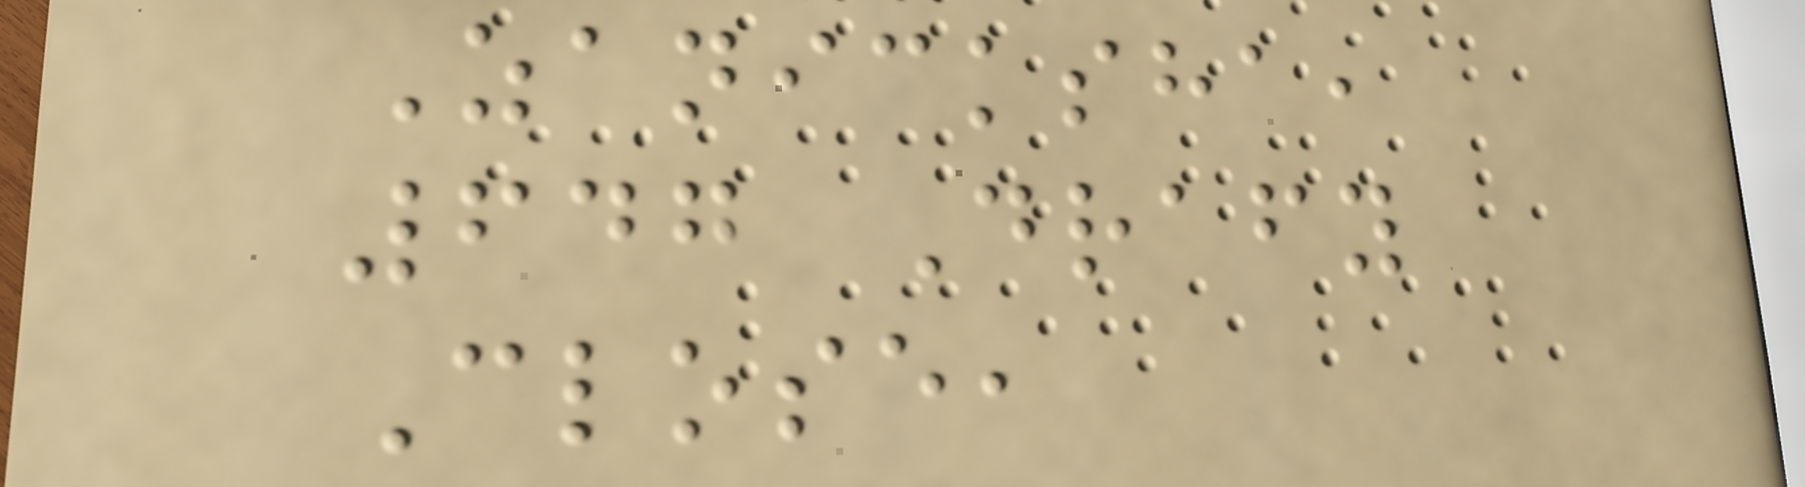Zanicksha,
647 Drafy
Close,
